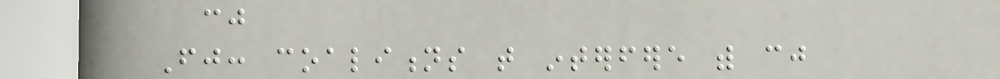cj
Fj: coalitions that interfere with cj
